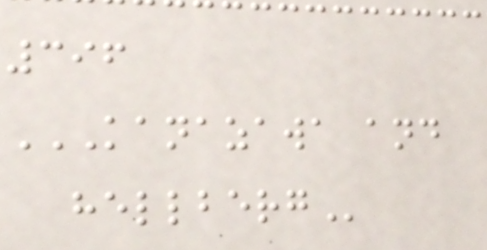396
KANAZAWA AND
HELLBERG
